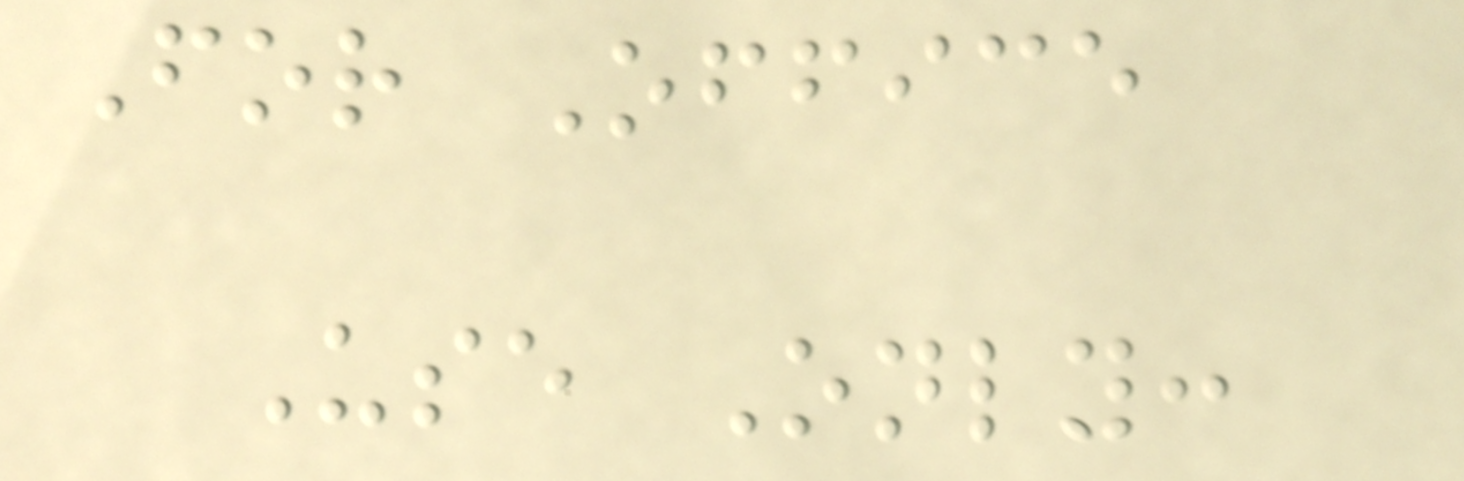For Office
Use Only:
